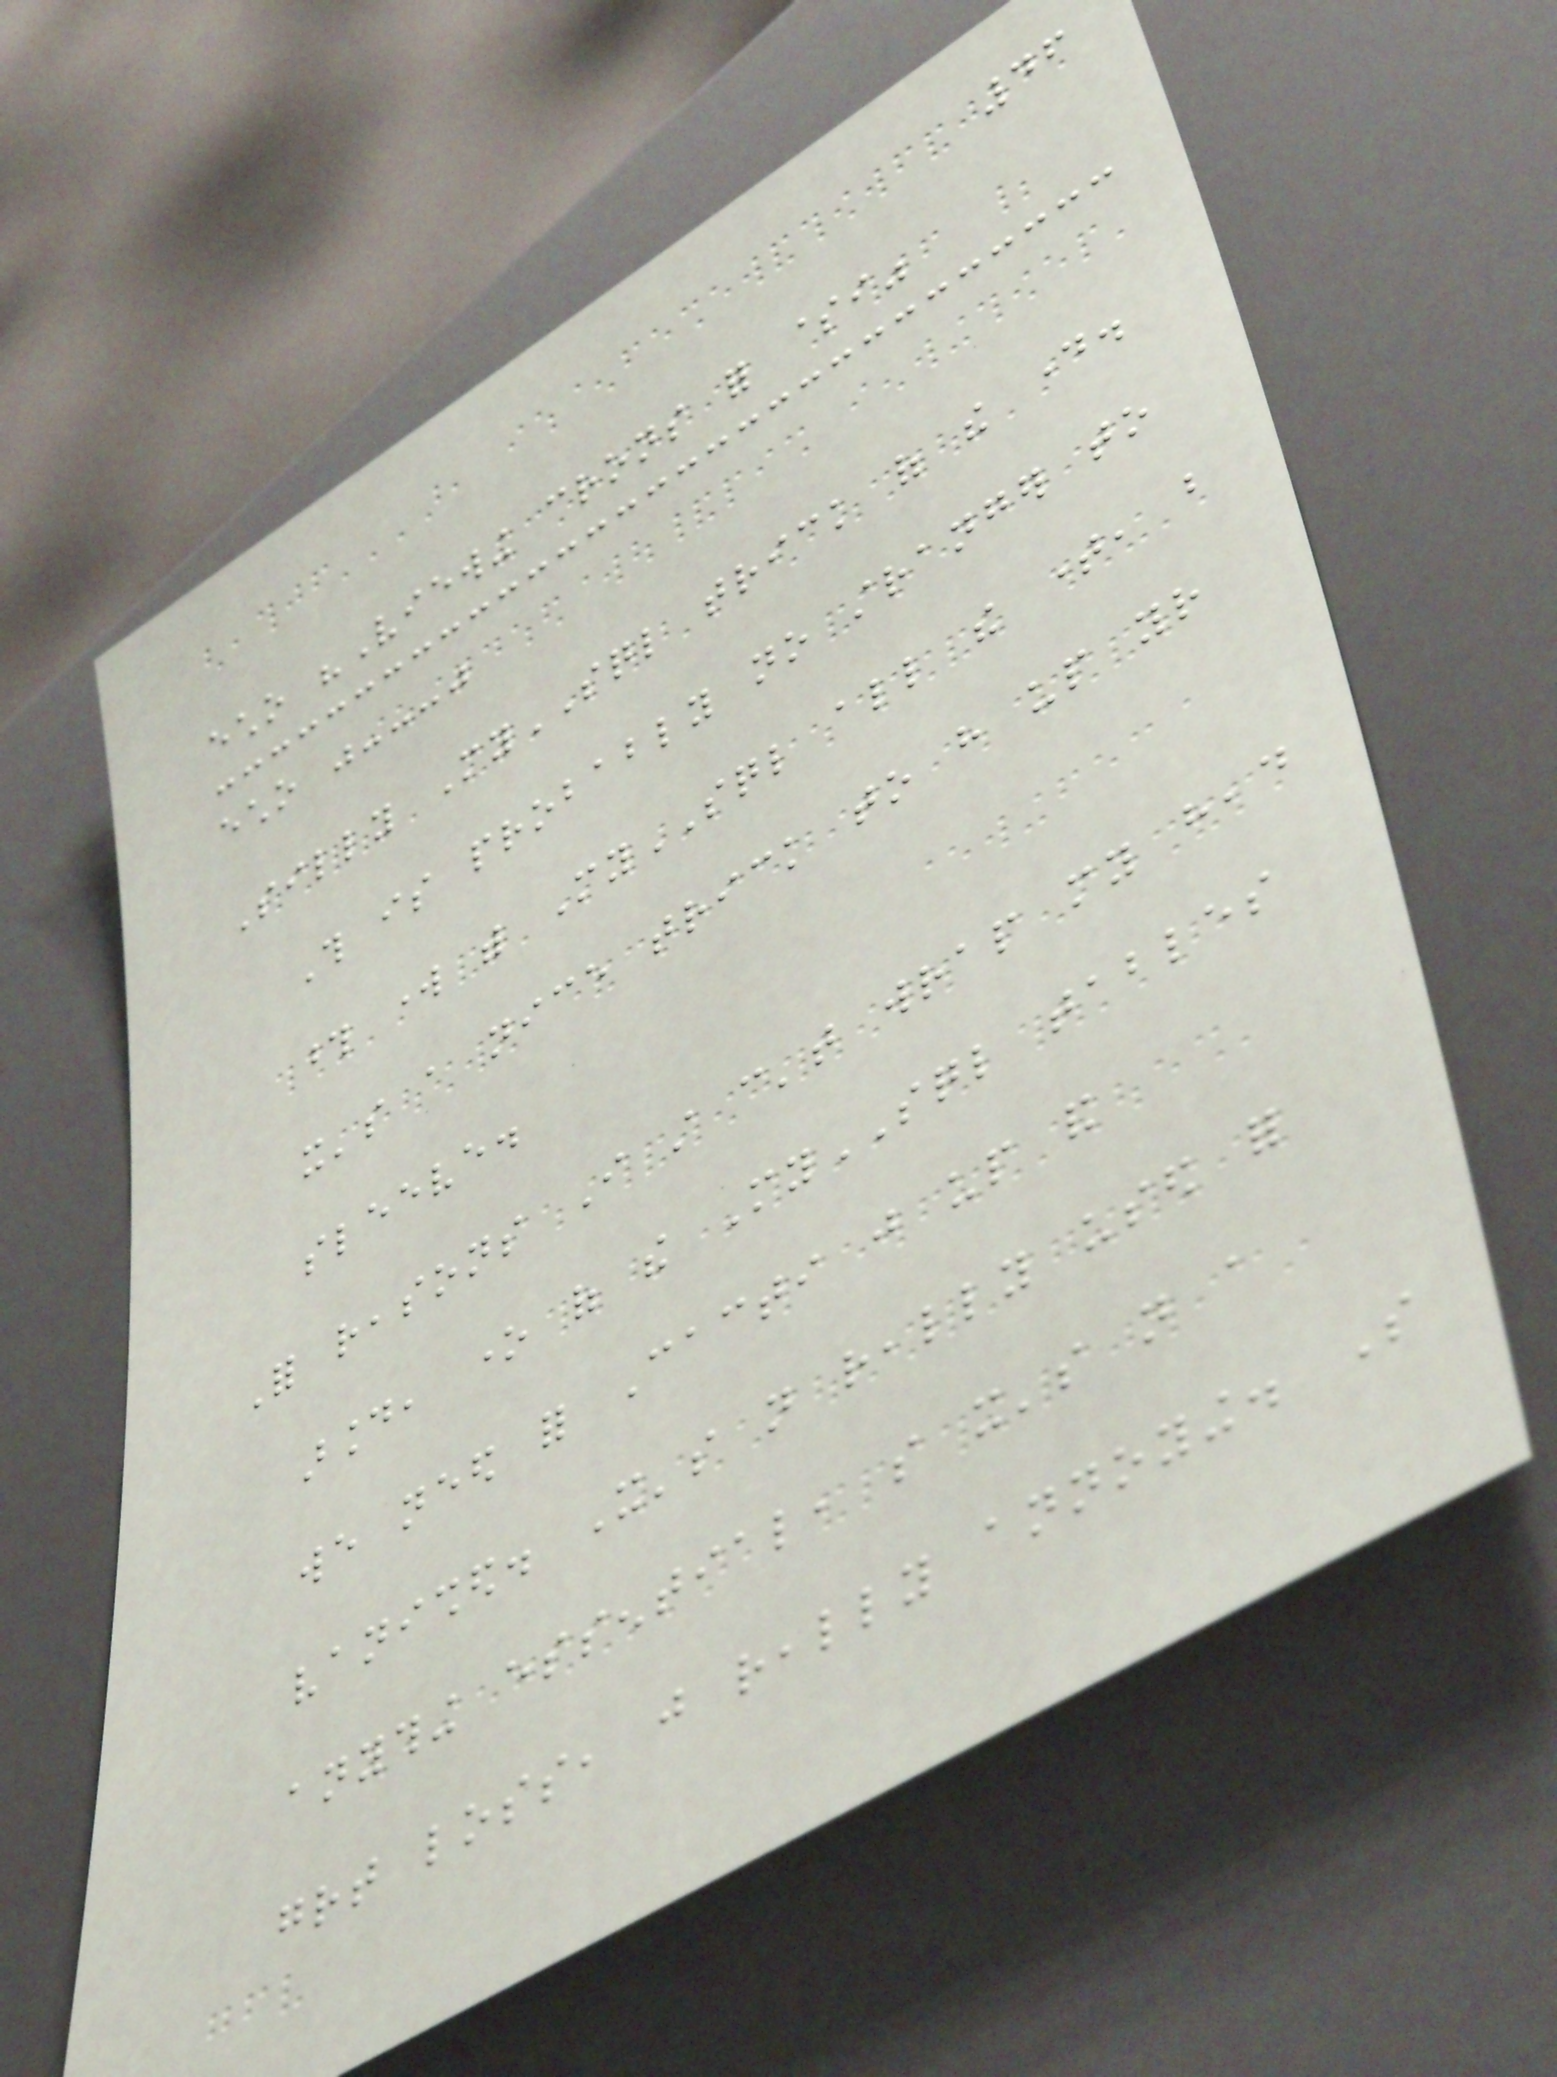46
echo "Viewing crons for $i"
echo "---"
Silly MySQL trick of the day.
This is probably no stranger to
those work with MySQL all the time, but
it's a nice trick to have up your
sleeve.
For reasons I still can't wrap my head
around, one of the MySQL tables
we need for Cacti just up and
vanished. It's not really used for
anything essential, so it's not a
great loss, just really annoying. So
